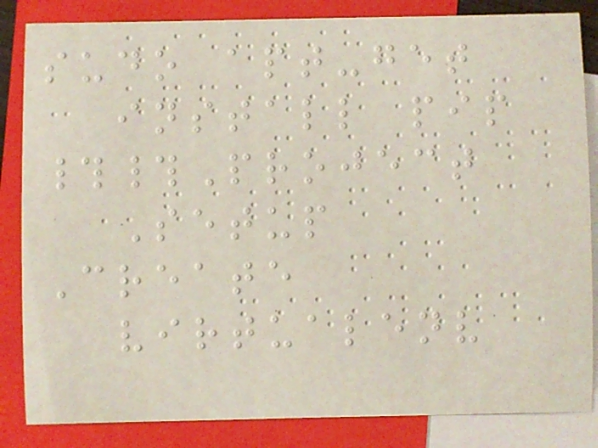sudo apt-get
install pip
##Project
Setup
Create
virtualenv
